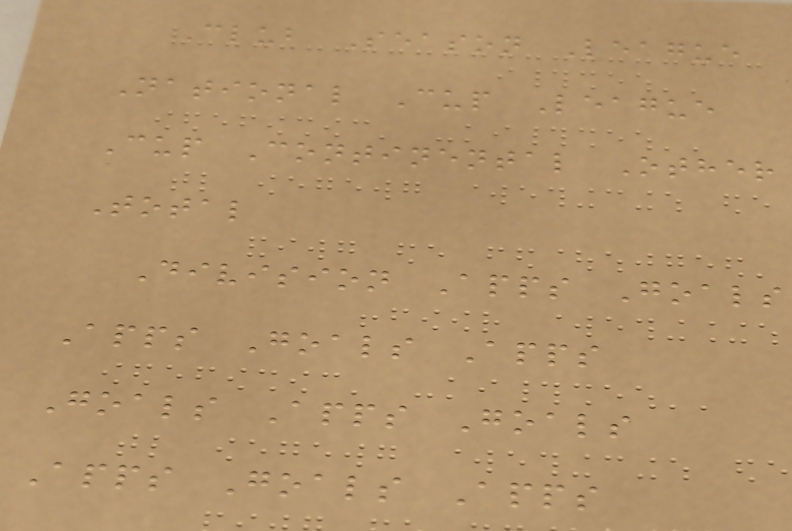Club Season League
National Cup League
Cup Continental Other
Total
Division Apps Goals
Apps Goals Apps
Goals Apps Goals
Apps Goals Apps
